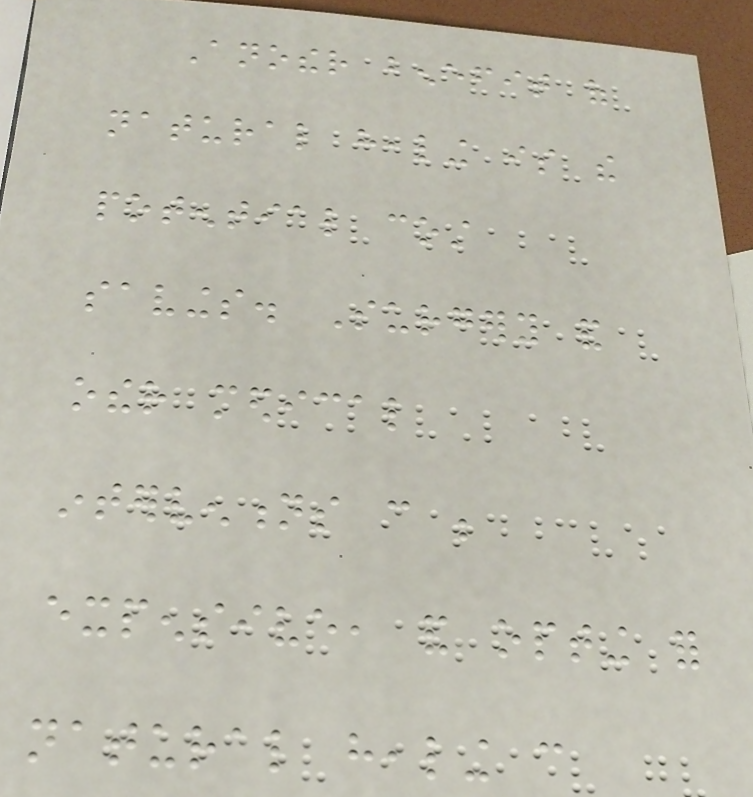Another benefit of
natural healing is the
potential cost
savings. Surgery and
other medical
interventions can be
expensive, and opting for
natural healing can
